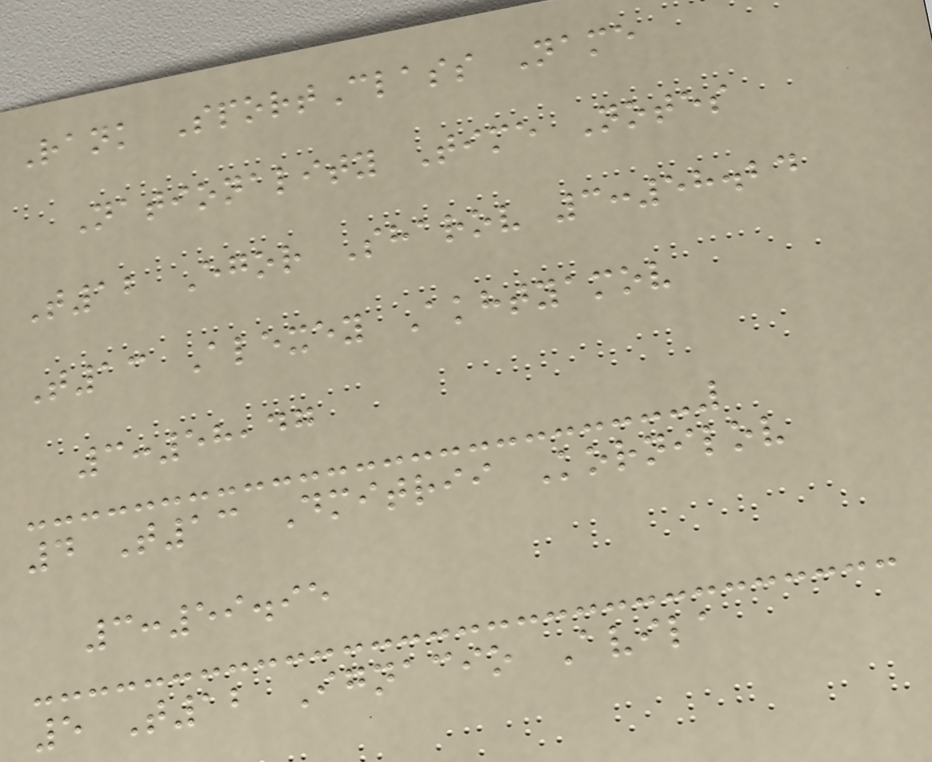Rank SportClass Name
Nationality Time Notes
T12 Egor Sharov 3:58.24
T13 Alexey Akhtyamov
3:58,47
4 T13 Dmitrii Kornilov
3:59.95
5 T12 Ignacio Avila
